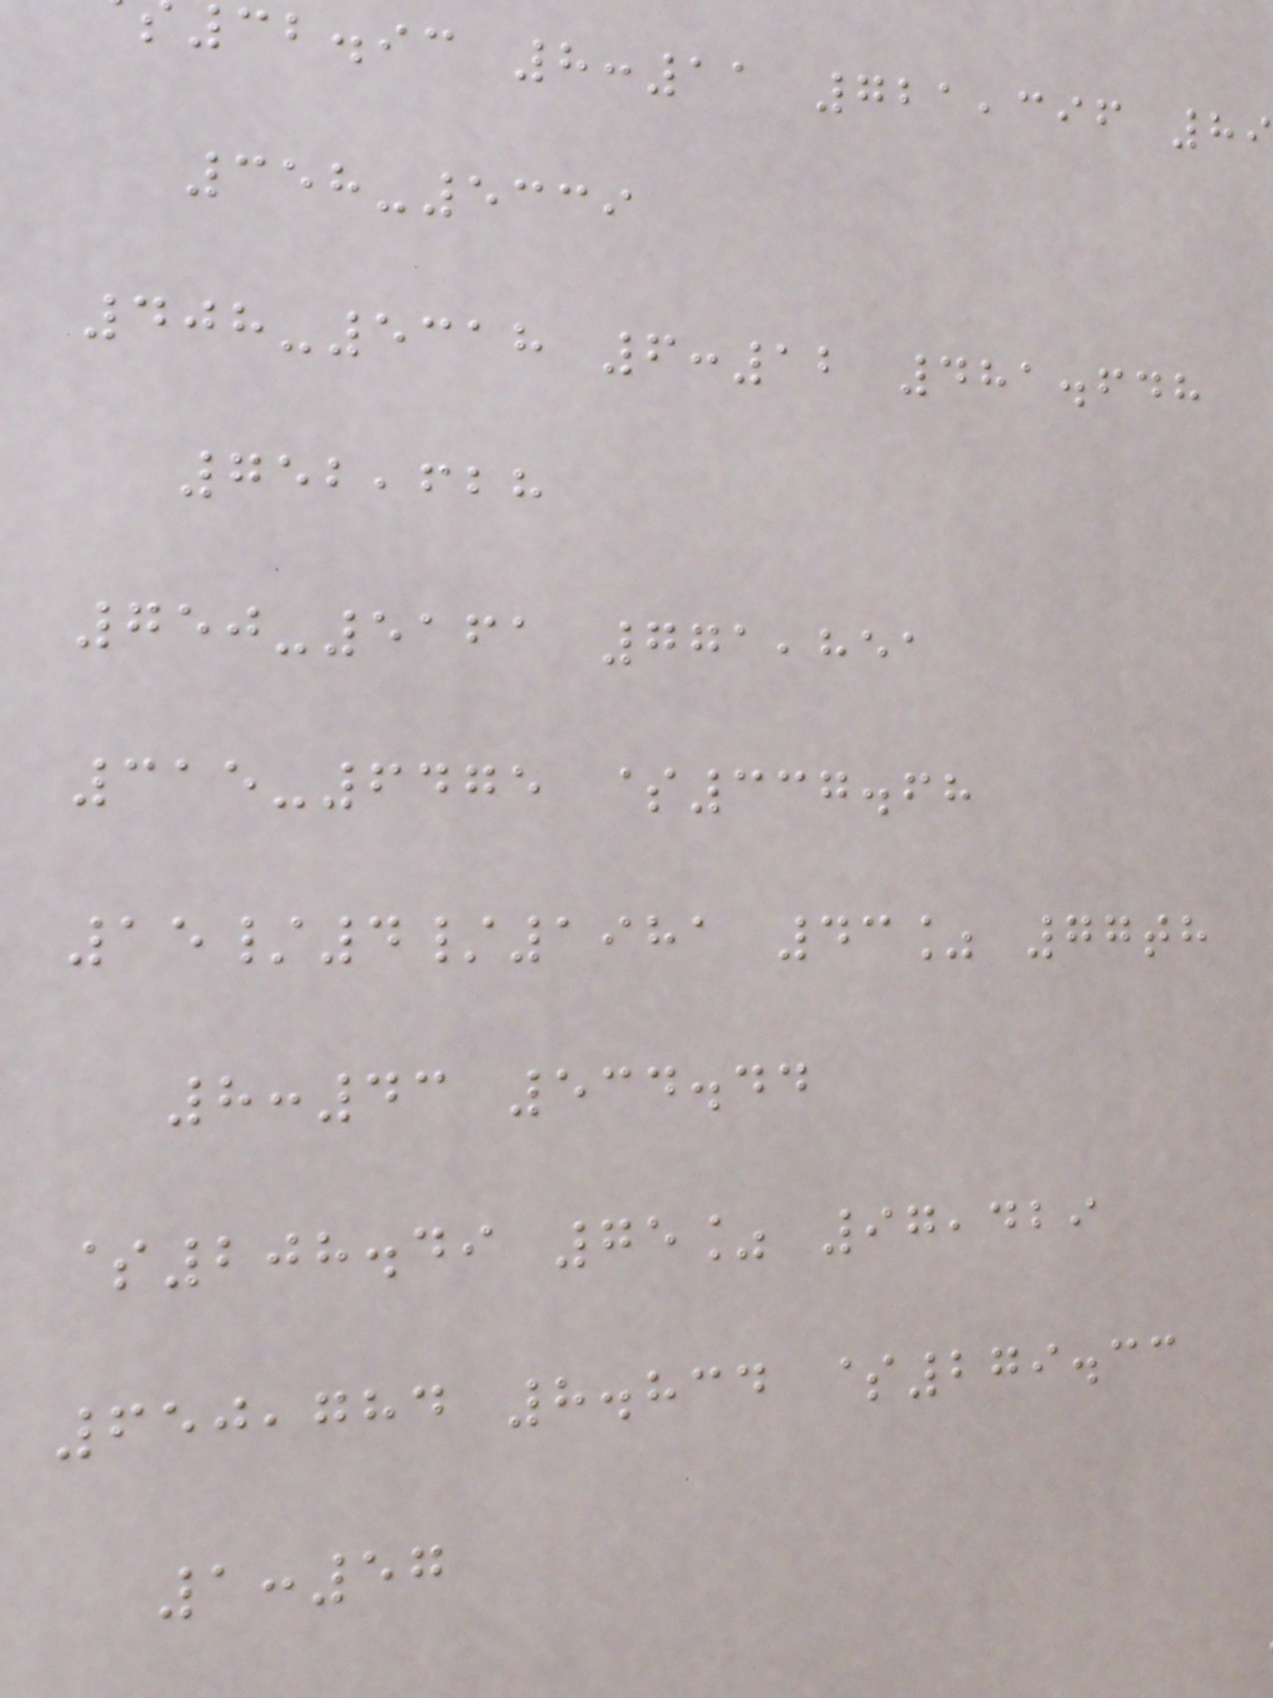32.93 8:11 721,396 89
358-5339
408-5318 6:12 481.648
752,628
750-5161 771,851
315-6475 $337.68
15/4/1981 43% 77th
8:43 534.44
$208.49 75% 97,429
650,784 8.834 $279.33
1:57
